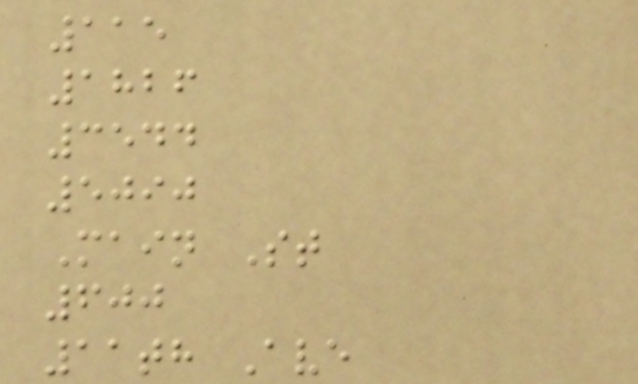115
1826
3544
5090
Main St
600
11th Ave
